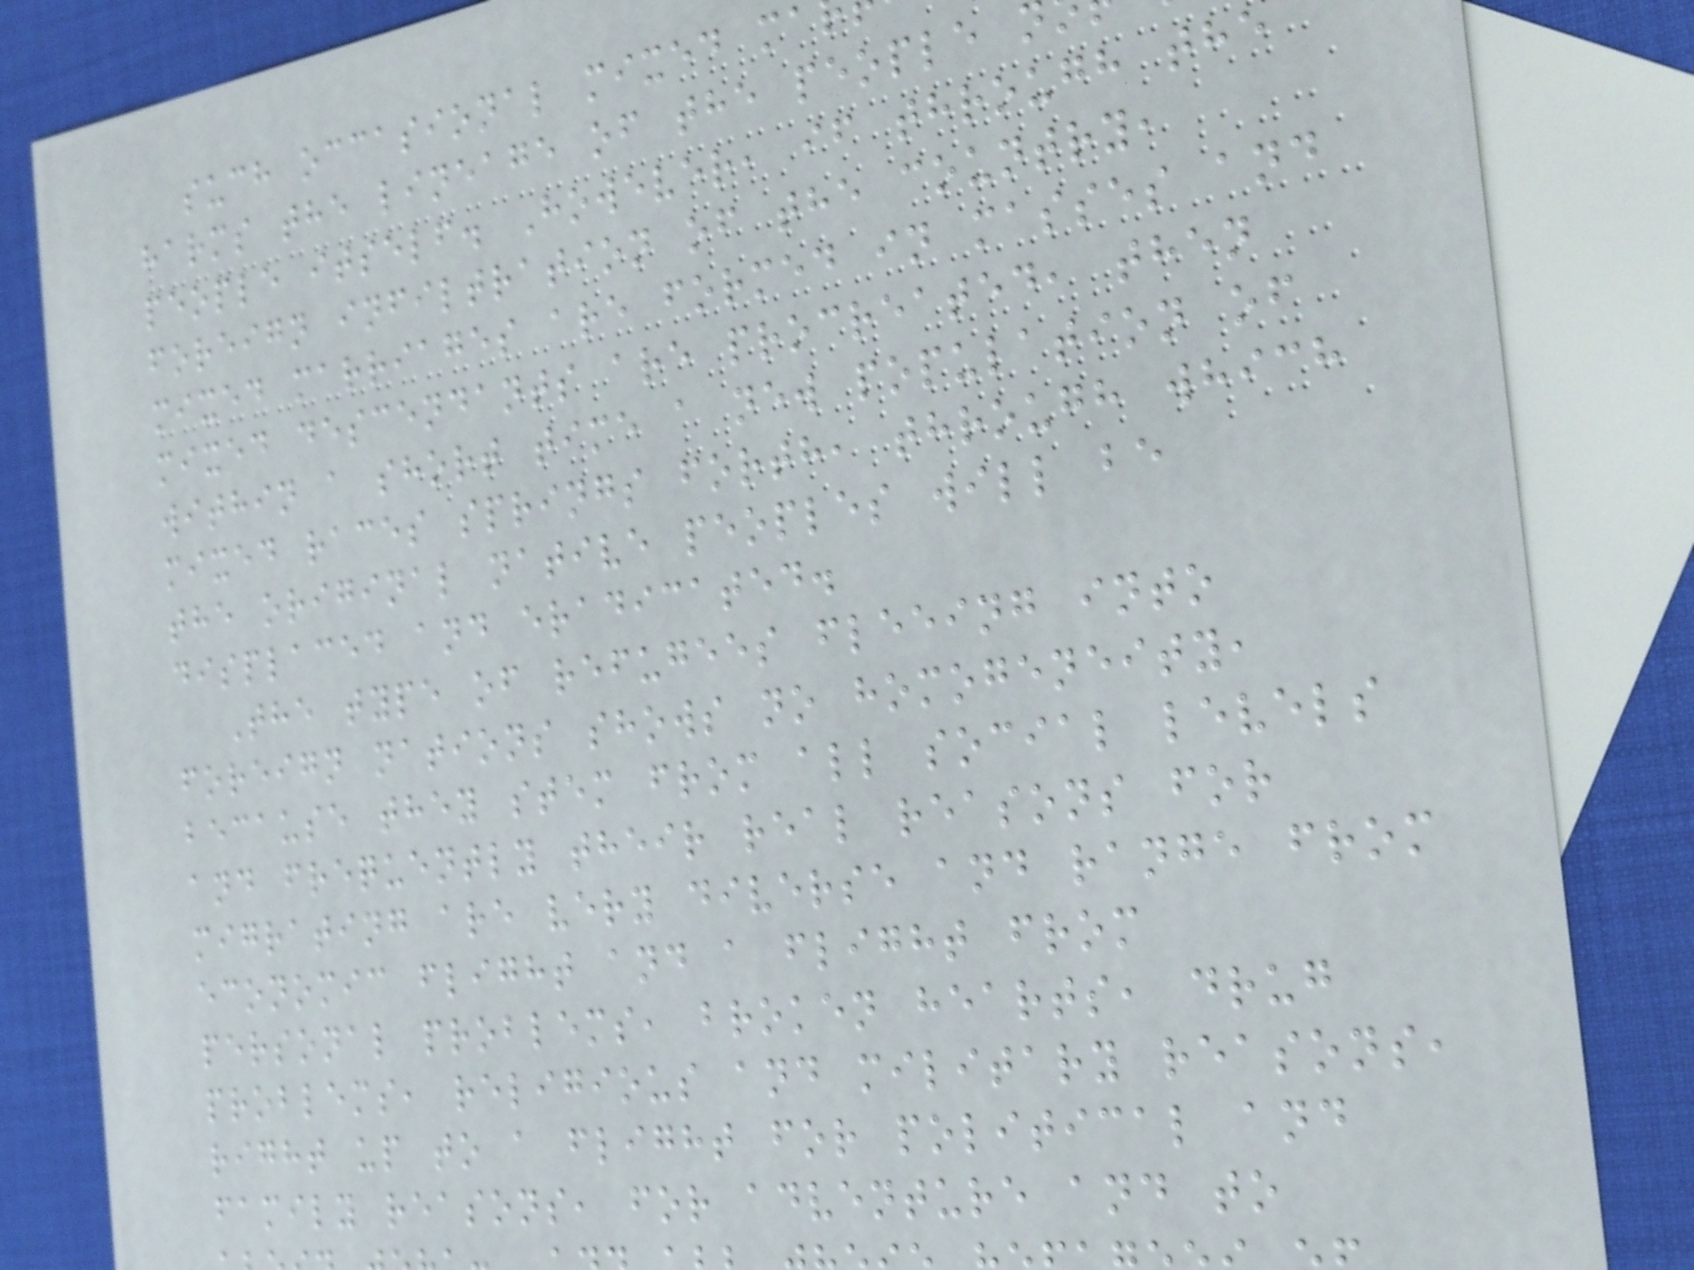such occasional mixed ma
harms the lineage of the people
people itself. However, if through the
foreign infiltration of the country,
mixed marriages are formed in masses and
mixed descendants are procreated, then
within a short time a new population of
mixed races springs forth, through which
the original native peoples will be
displaced and eradicated.
The type of refugees fleeing into
foreign nations shows no homogeneity,
because they stem from all social levels
and frequently their real reasons for
migrating are very diverse and range from
economic flight and a flight from
personal problems, broken hearts, drug
problems, religious and military reasons,
right up to a flight for political and
family reasons, for adventure and to
